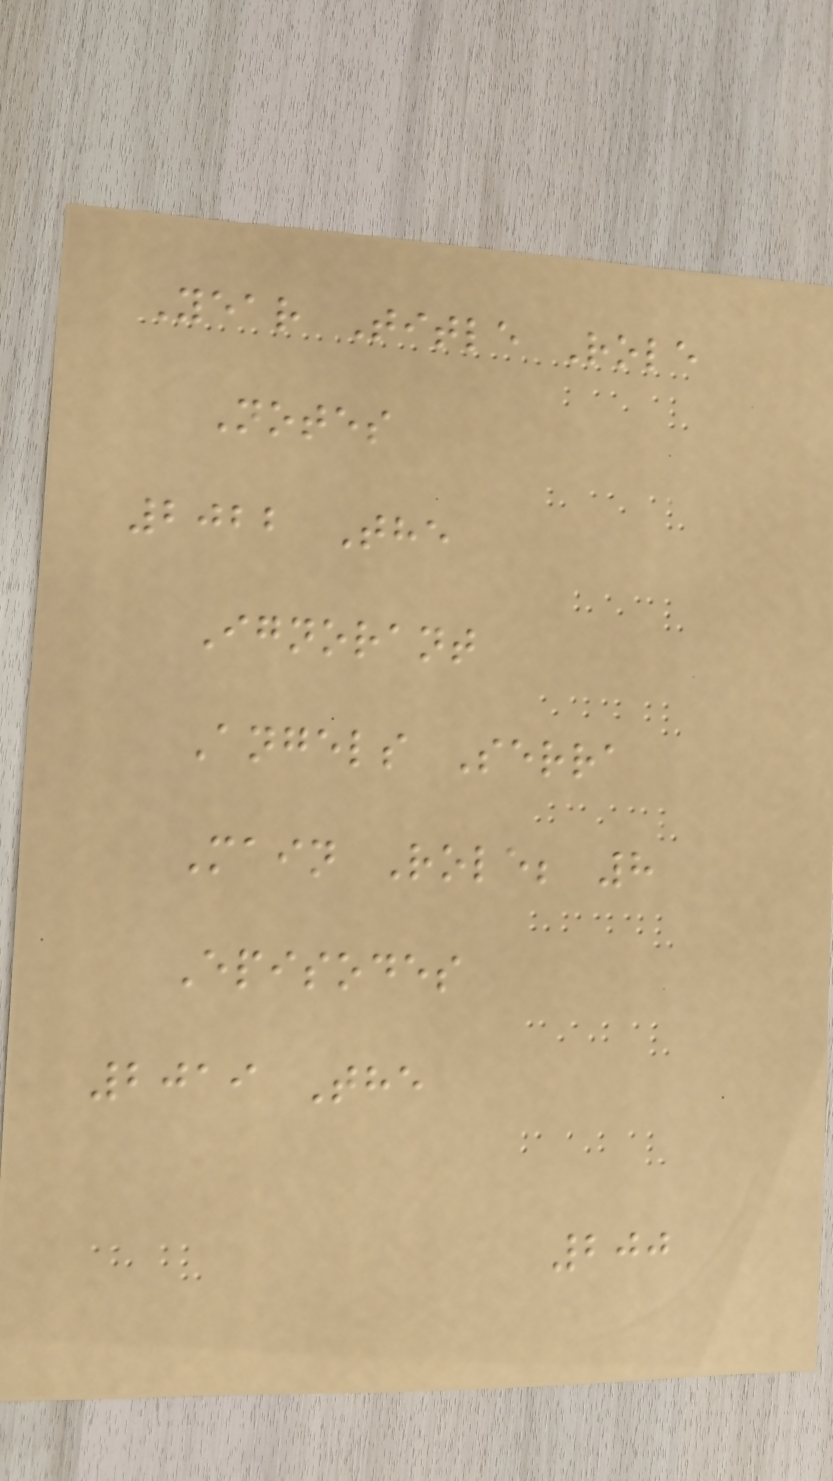Year Title Role
Notes
2022 The
Ignorant
Angels Serra
Main Role; 8
Episodes
2019 The
200
